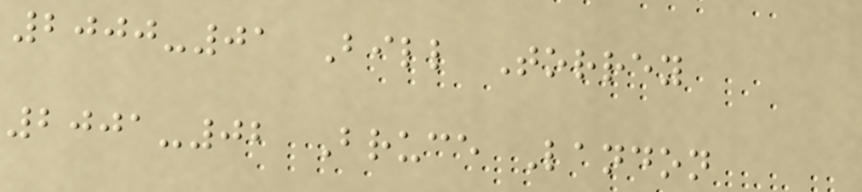2000-01 Bill Torrey
2001-02 Bruce Landon
